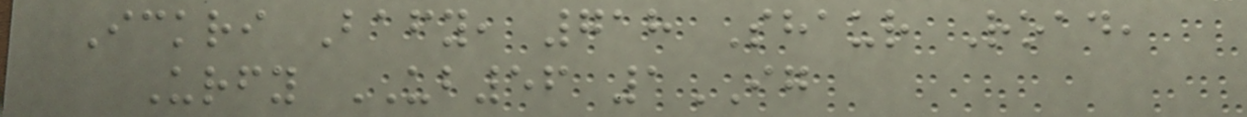Ickri Bafy, 718 Shaur Road,
Urfy UB56 1IG
